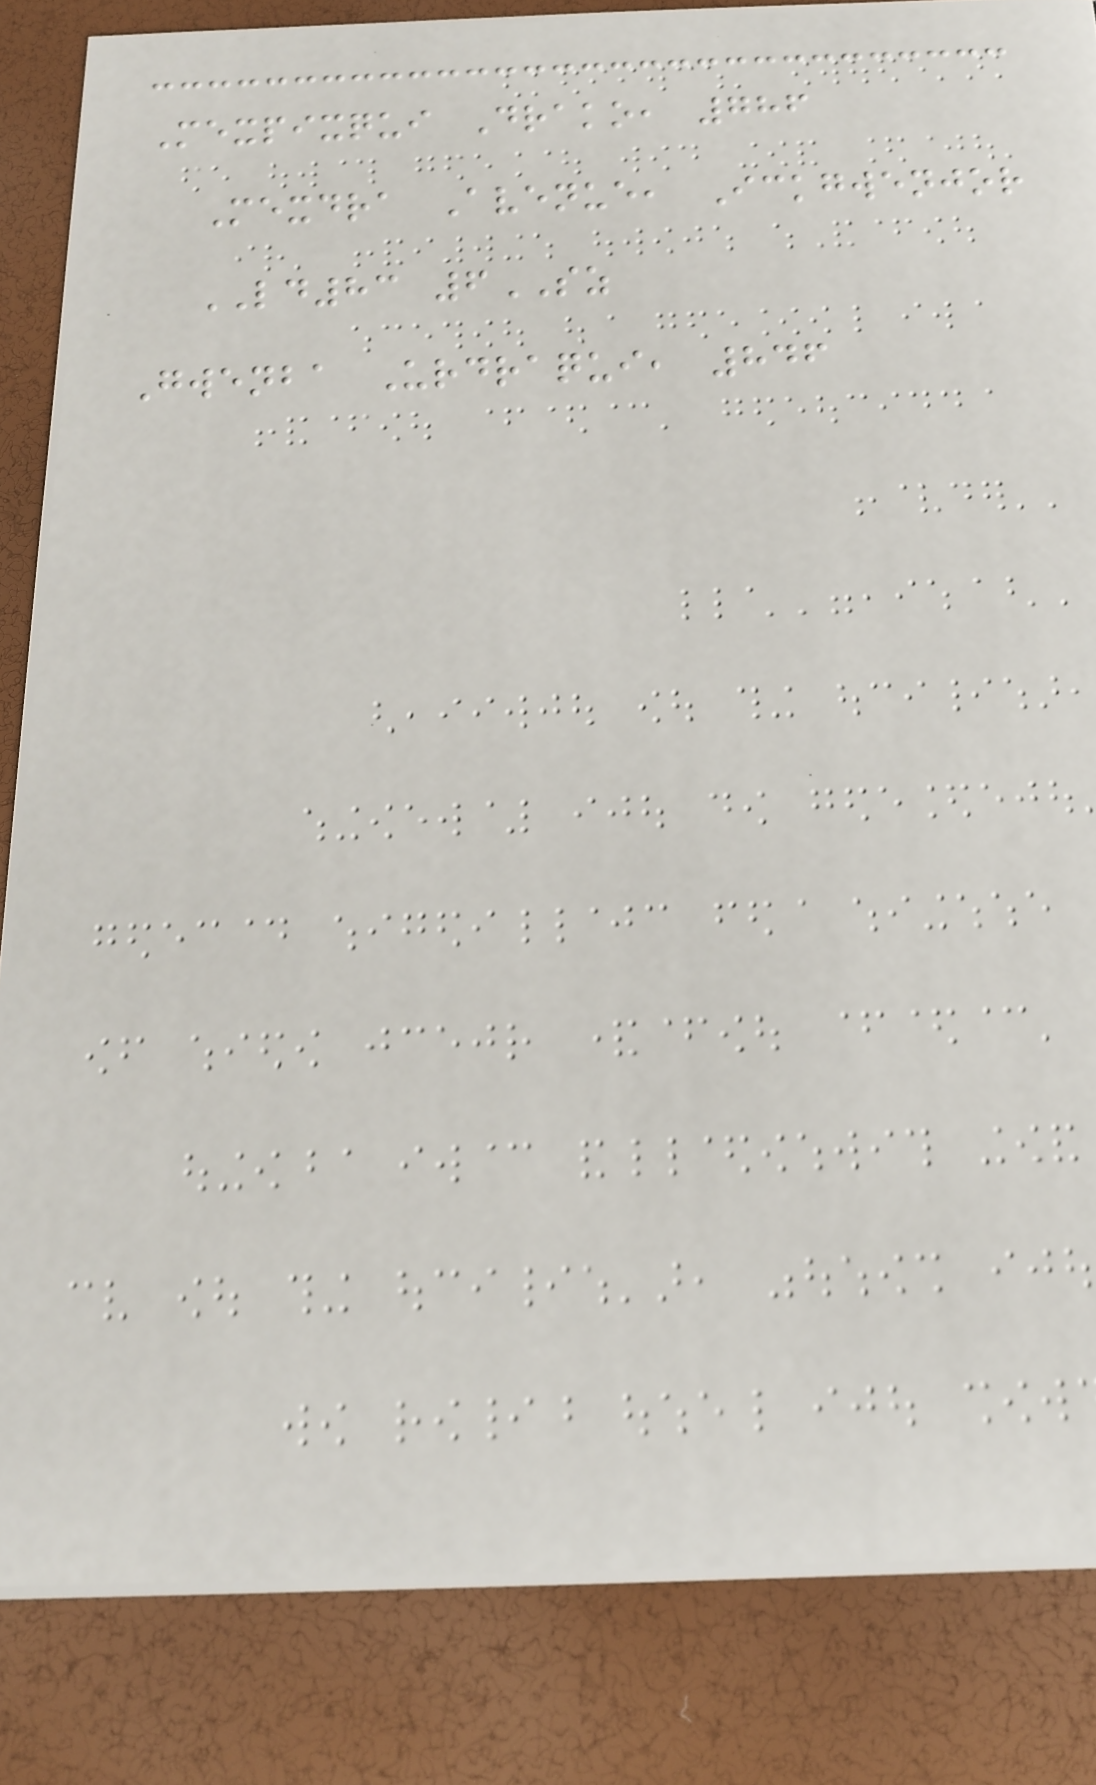Mexpixqui Drako, 786
Mexdra Avenue, Ickgwenjor
LD83 6SZ
Gwenba Urdraqui, 846
